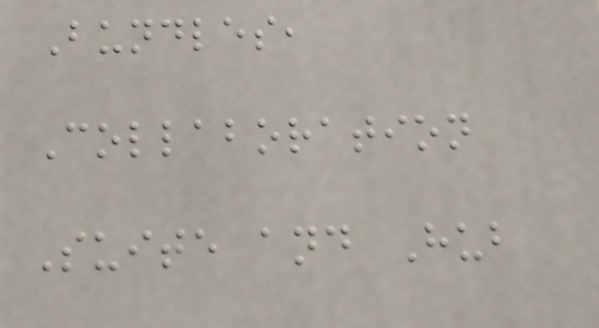Bundles,
Collaboration
Suite and Hub
